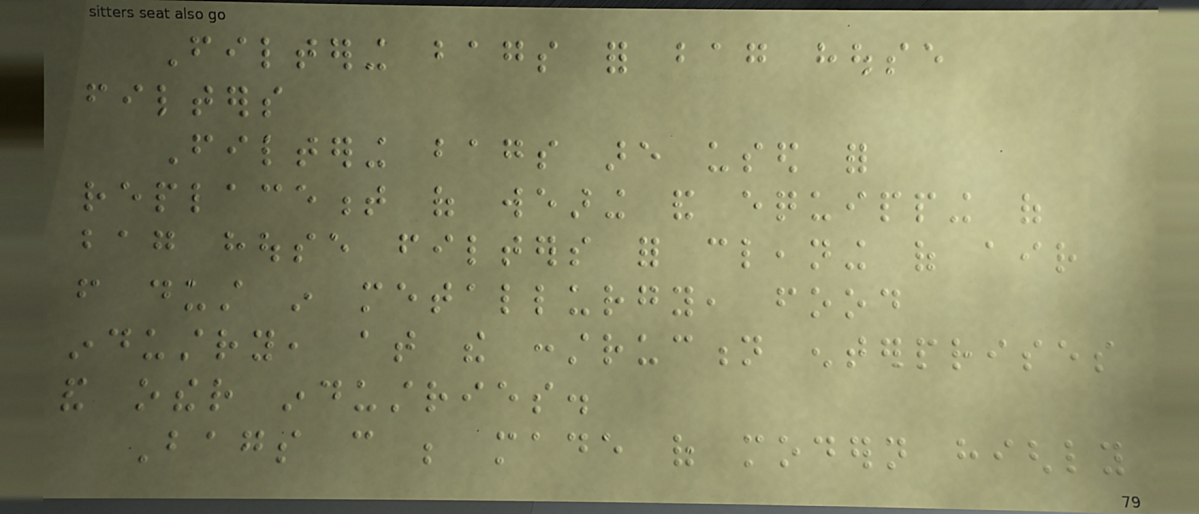Filtering bags for bag house
filters
Filtering bags are used for
replacement of wearing and equipping of
bag house filters for cleaning of air
from dust in metallurgy, food
industry, at the construction enterprises
and other industries.
Bags can be made of modern highly
